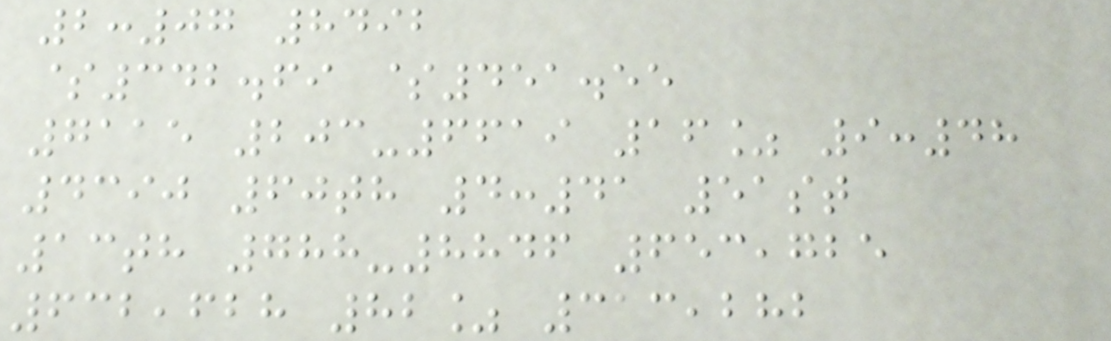2:07 8492
$342.69 $451.55
7115 203-6619 16% 9:48
4390 60th 4:41 51st
13th 788-8846 653,725
632,628 82% 313,282
